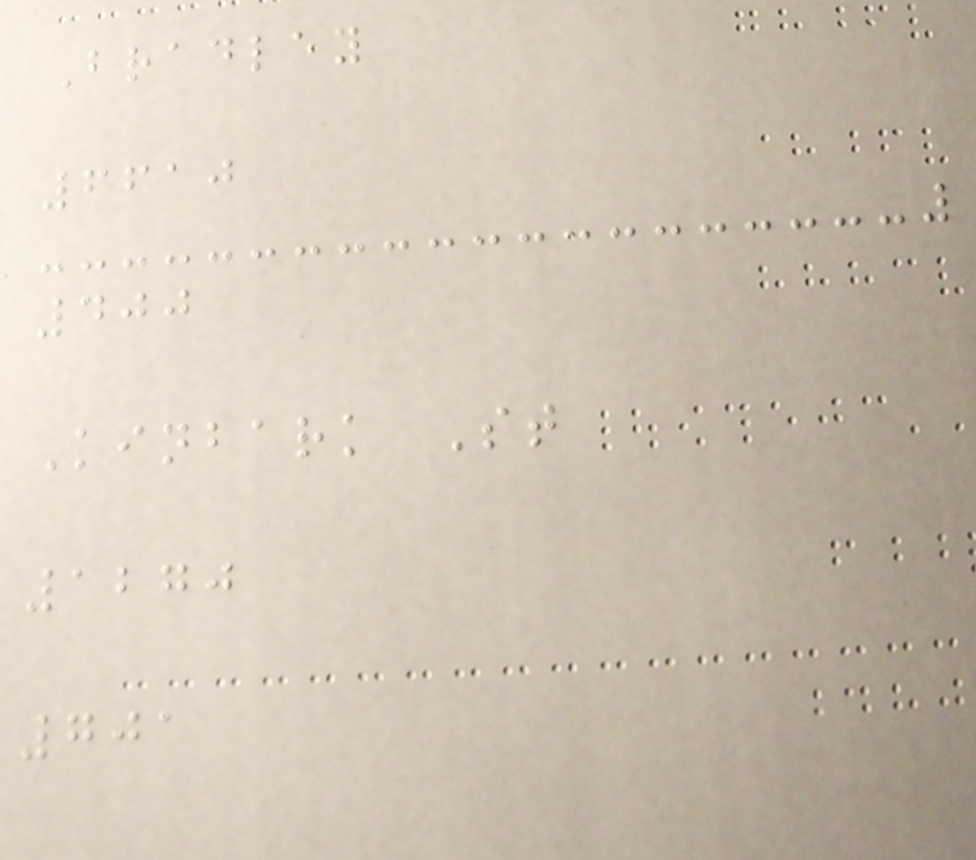Bradley
6610
400
Kinbark St
1270
701
